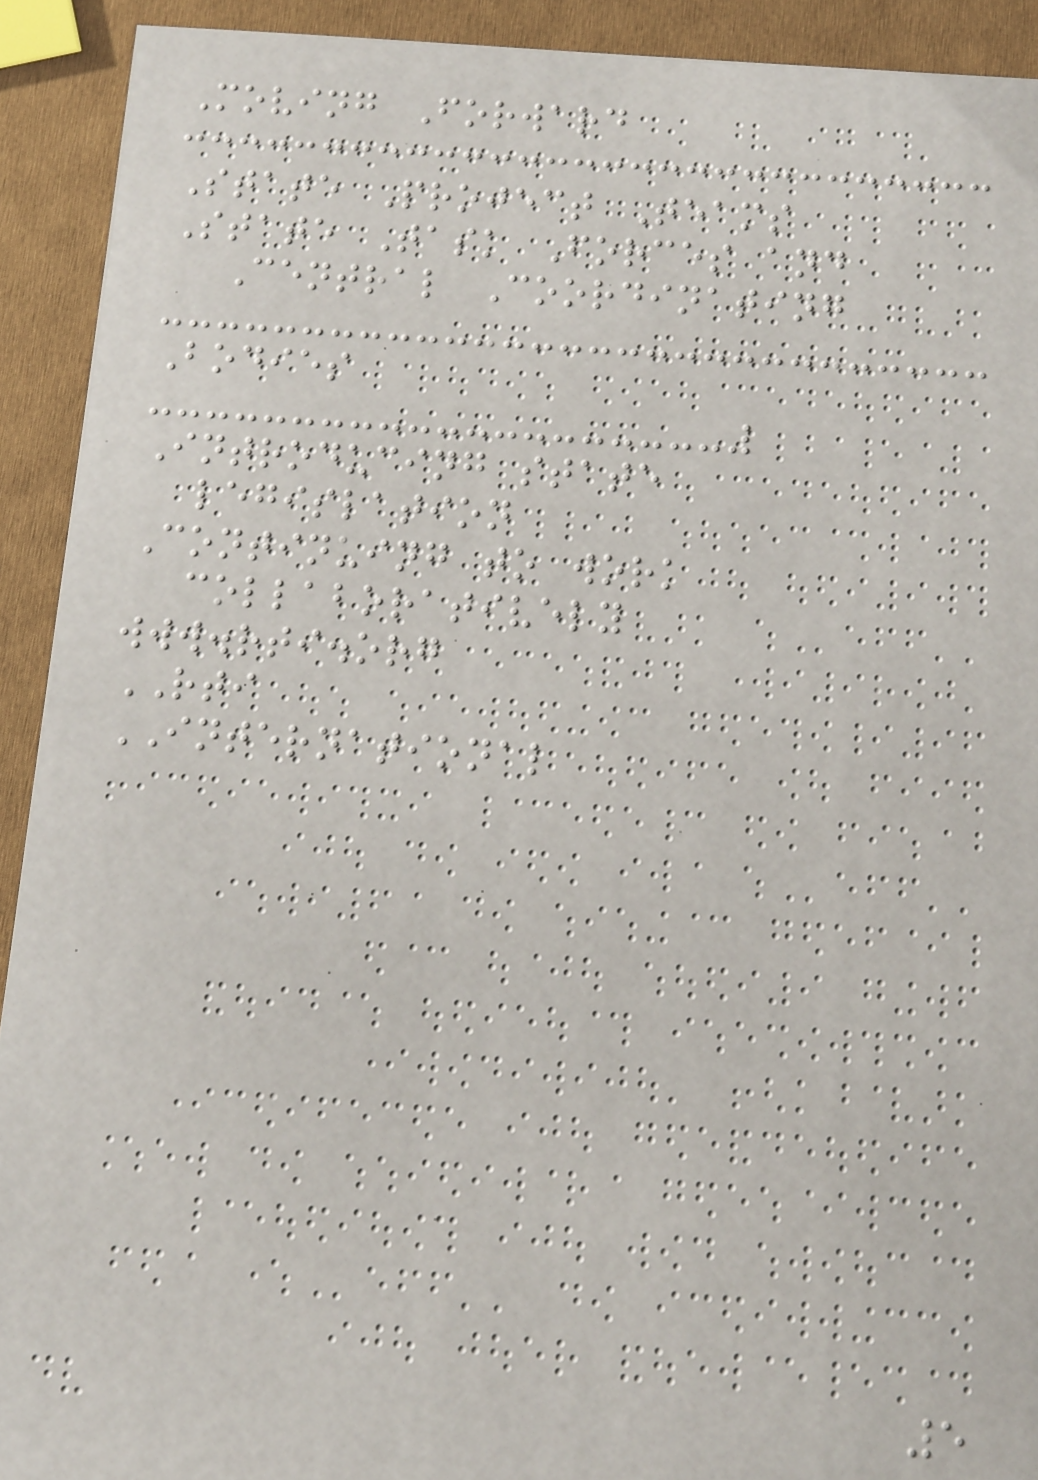Moving Forward
State Project Teams
State Task Forces and
Central Coordinating
Bodies
Introducing state
legislation
Continuing to work
collaboratively
www.rti.org
RTI
INTERNATIONAL
5
